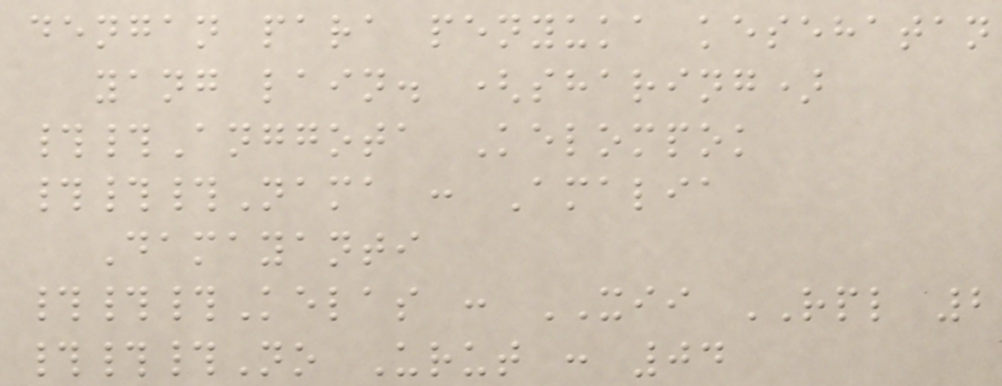dengan para penyuka kesehatan
yang lain. (sharing)
##Anggota Kelompok
###Nama : Amalia
Damayanti
###Kelas : XII RPL 2
###No Urut : 04
